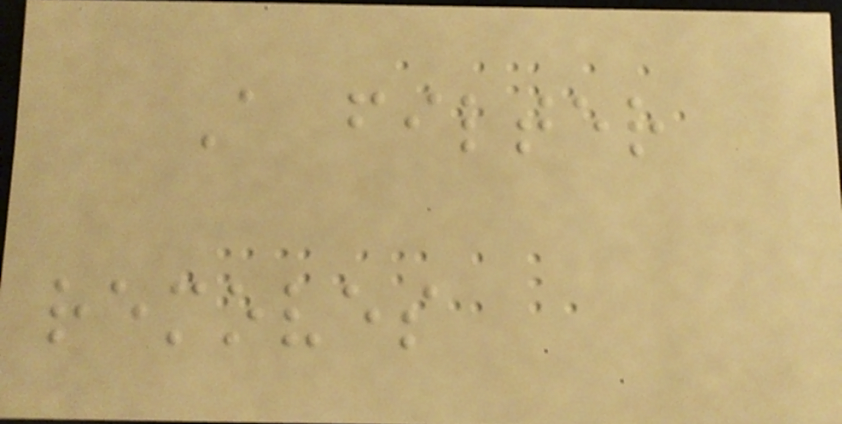A filter
removes
